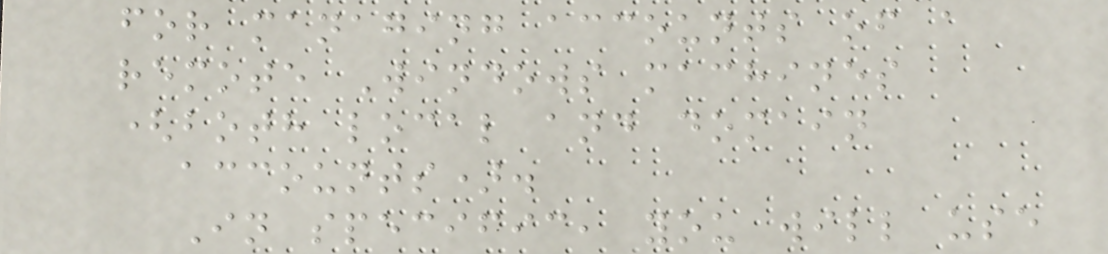for managing accounts of a
remote Windows machines
(both local and domain
accounts).
In specific, you will use
